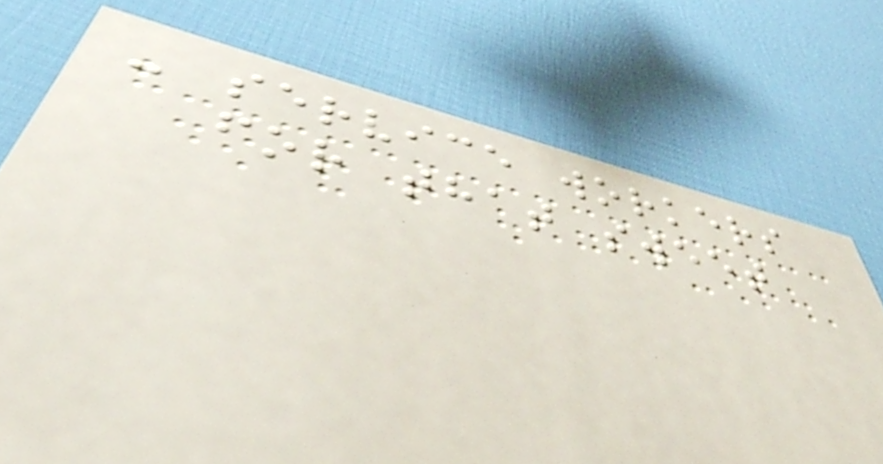- service workers
for that sweet
